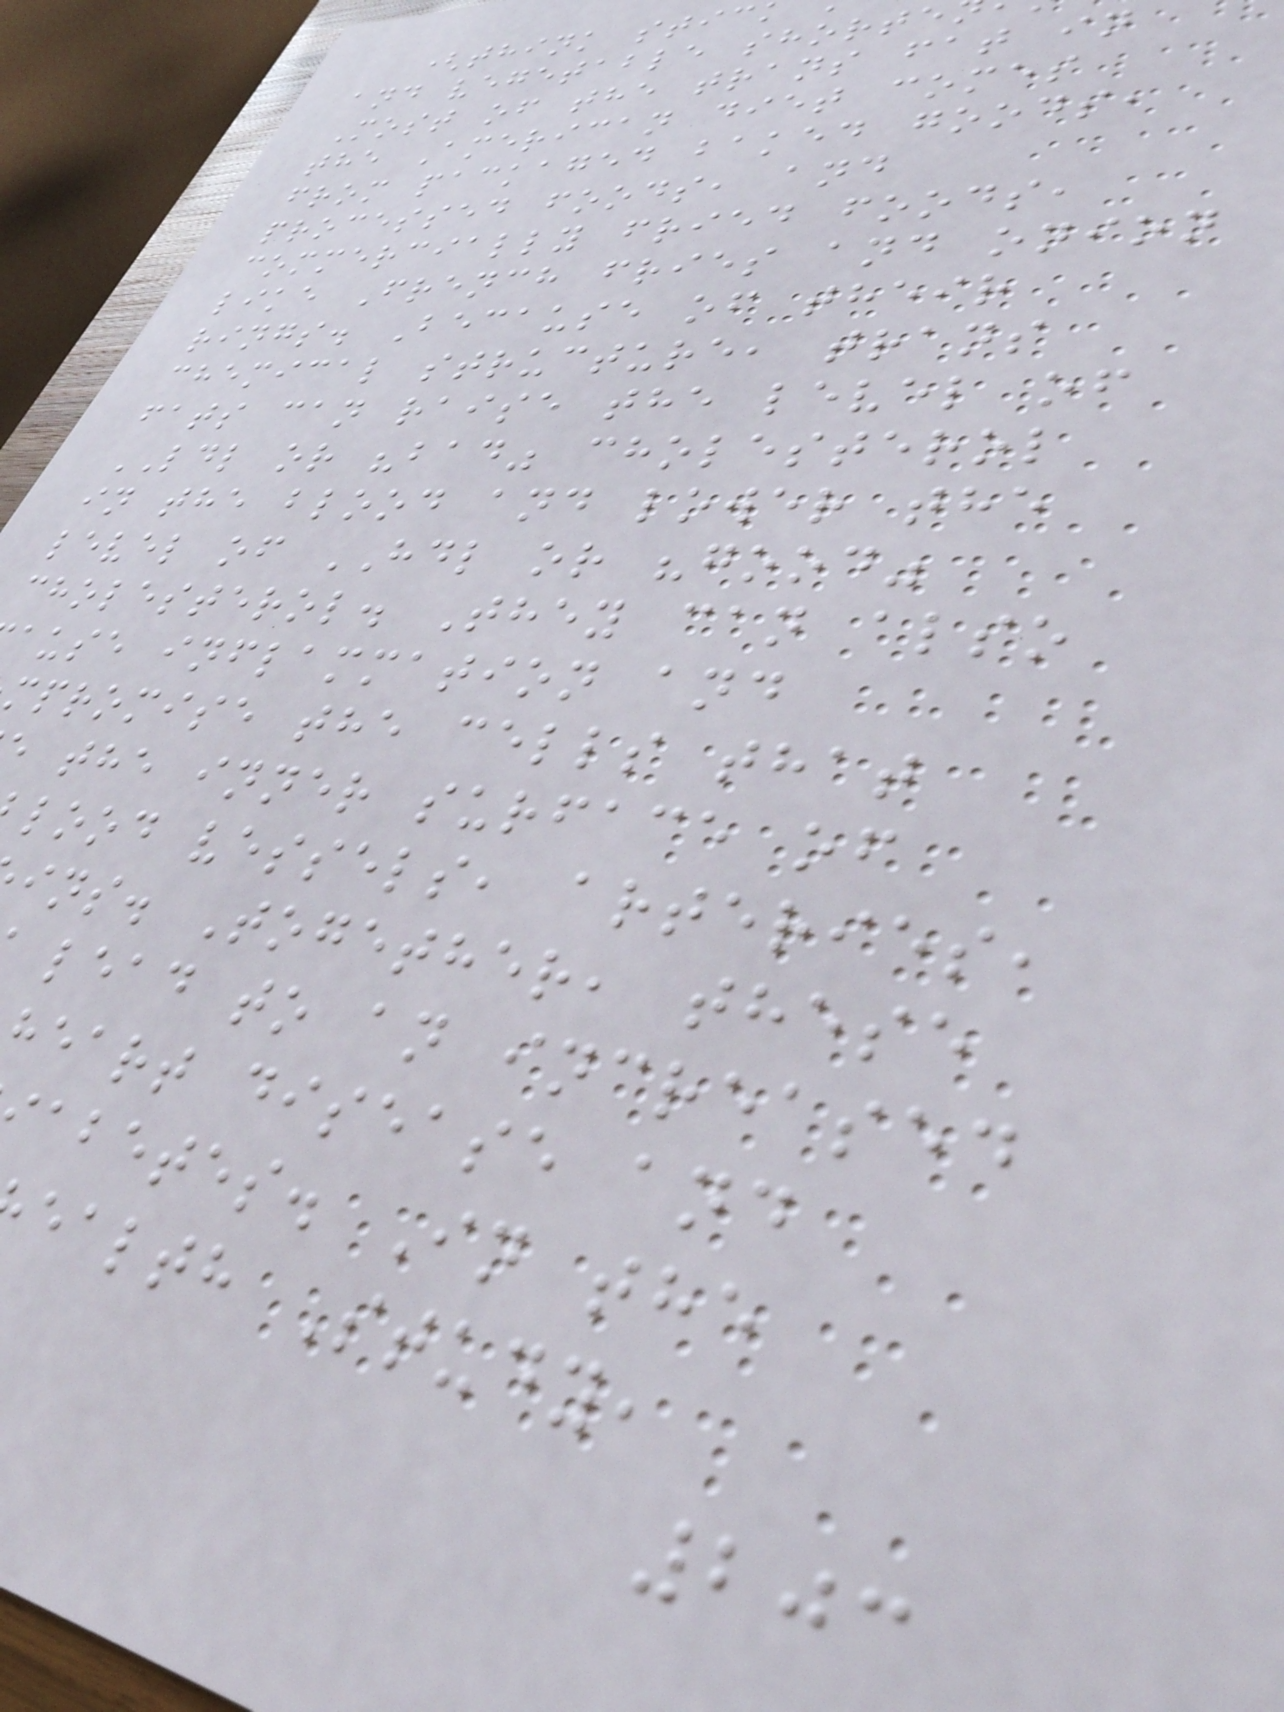(think stic
and vegetable shorte
Most of the trans fat in
the American diet comes
from packaged baked goods,
processed foods, and
commercially fried foods,
like French fries and onion
rings. Because of their
chemical structure, trans
fats can raise the level of
LDL or "bad" cholesterol
in the blood and lower the
level of HDL or "good"
cholesterol. They can also
ause inflammation and
mpromise the cells that
the inner surface of
lood vessels, arteries,
ins. Together, these
lead to an increased
heart disease and
abetes. In the
ealth Study,
203
